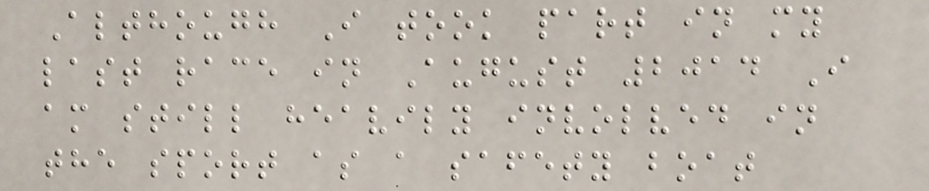Although I took part in my
last race in August 2014 I
am still heavily involved in
the sport as a safety boat
